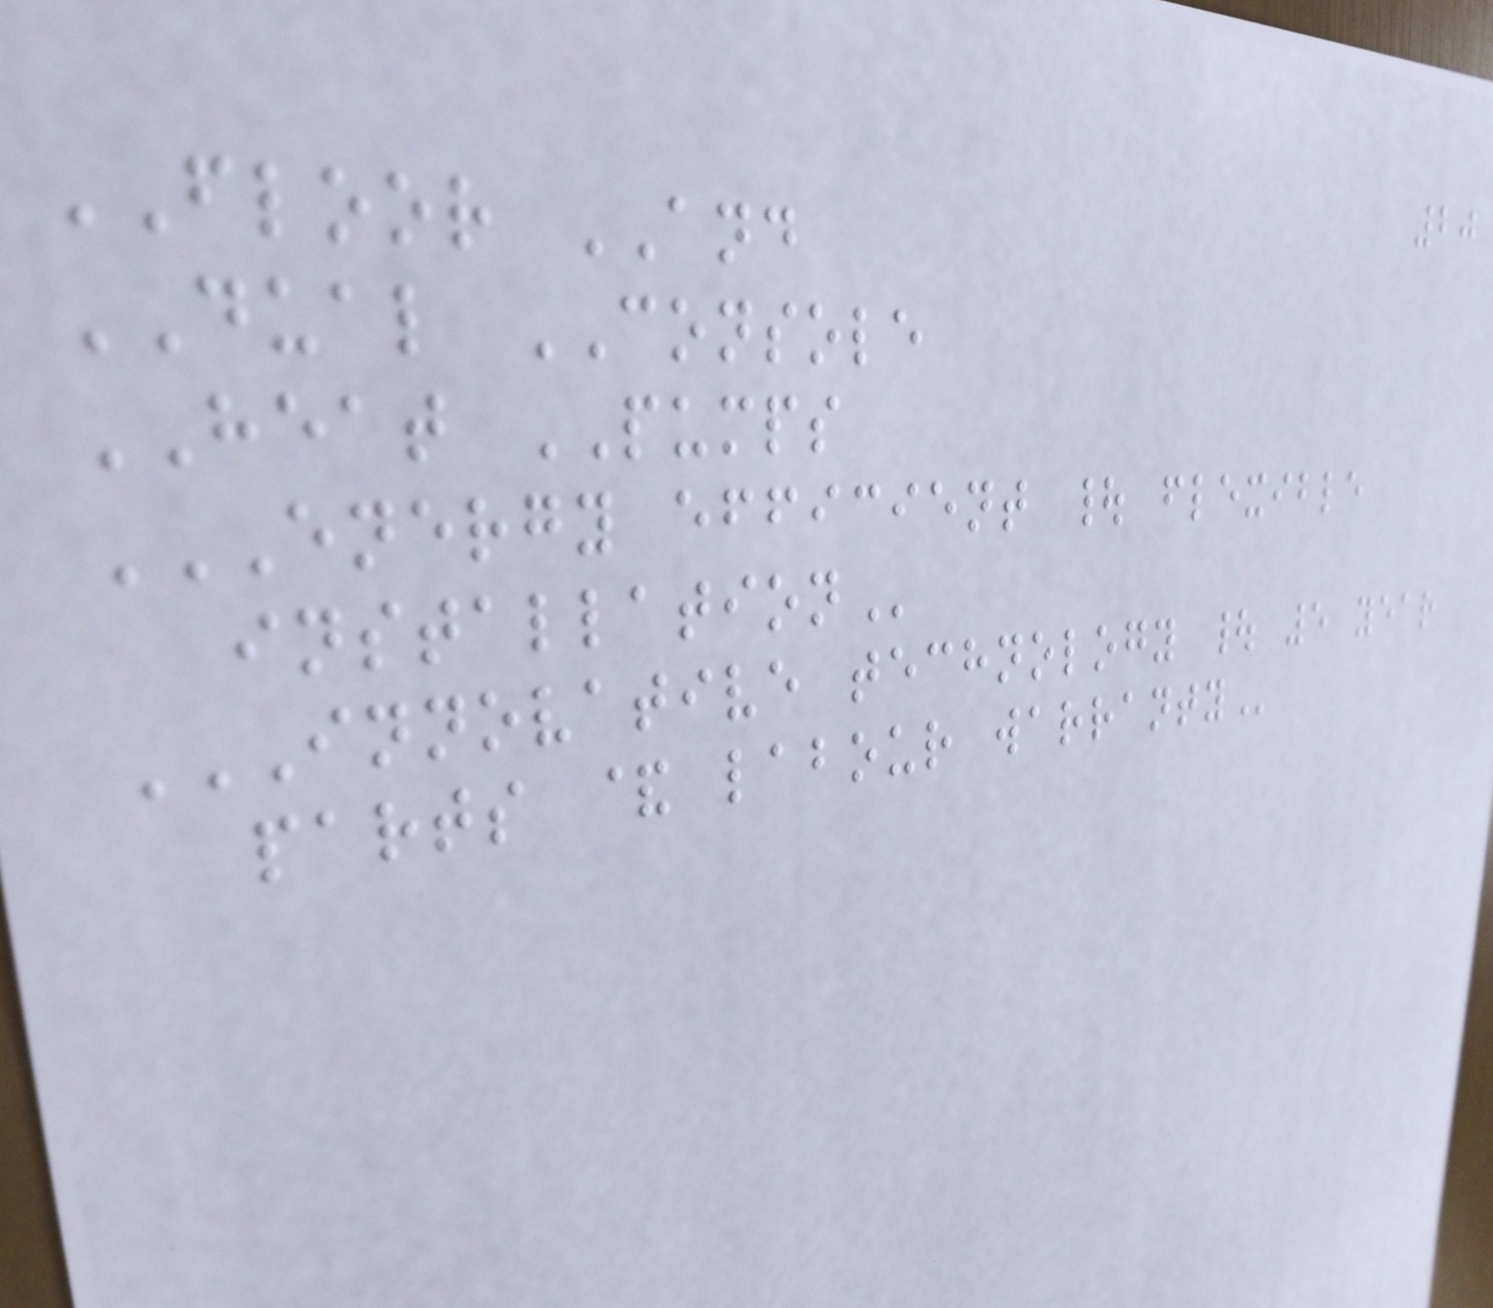20
FLOOR AND
DUAL CONSOLE
HEAT PUMPS
ENERGY EFFICIENT | FLEXIBLE
INSTALLATION
INNOVATIVE TECHNOLOGY | 5 YEAR
PARTS & LABOUR WARRANTY
